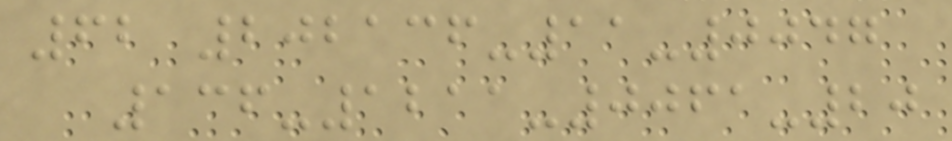62 202136-11-0047
136-1211-0061-20
